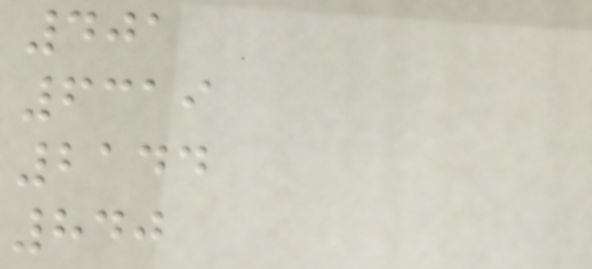401
6319
2144
840
